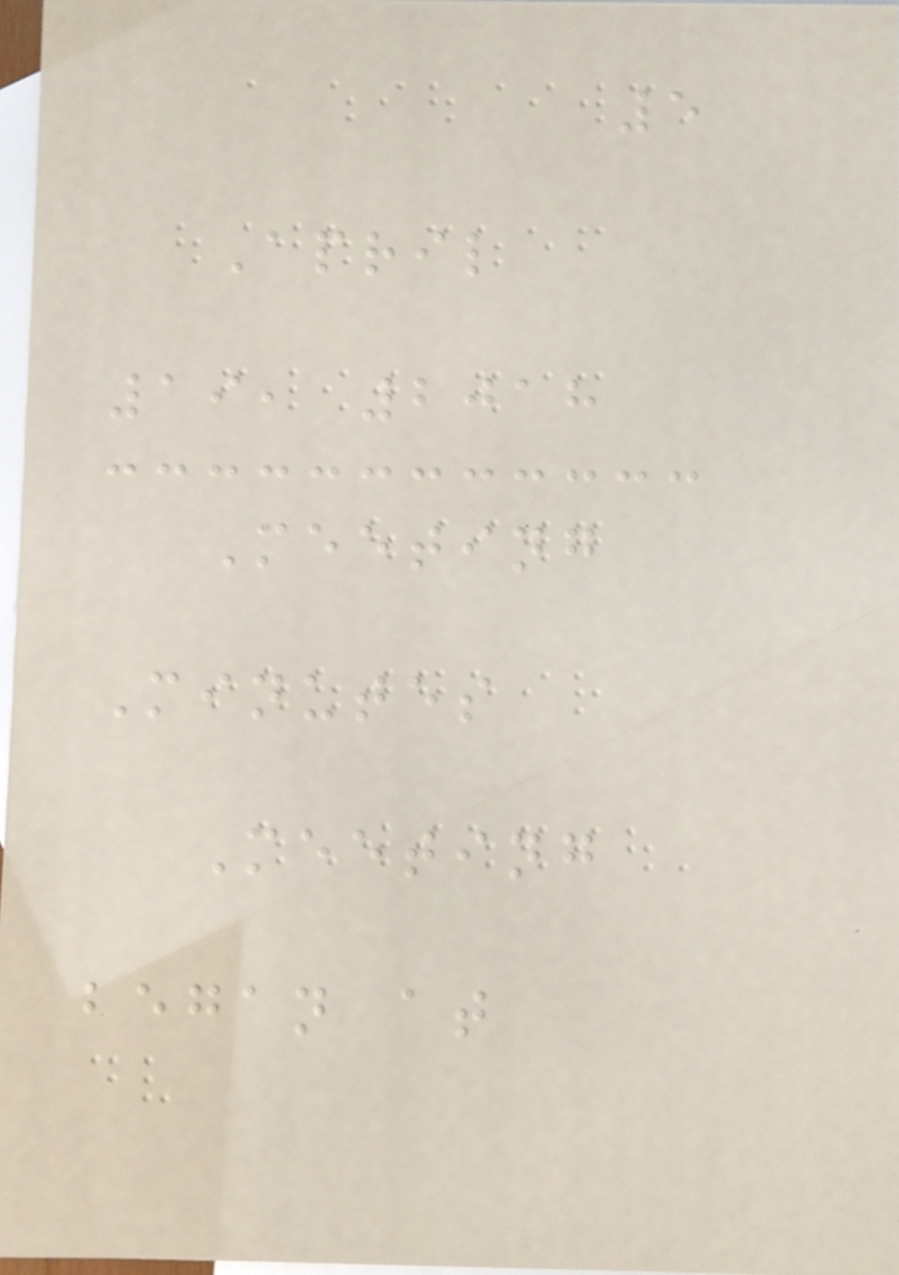5
April
19, 2018
Meeting
Minutes
Meeting
began at
